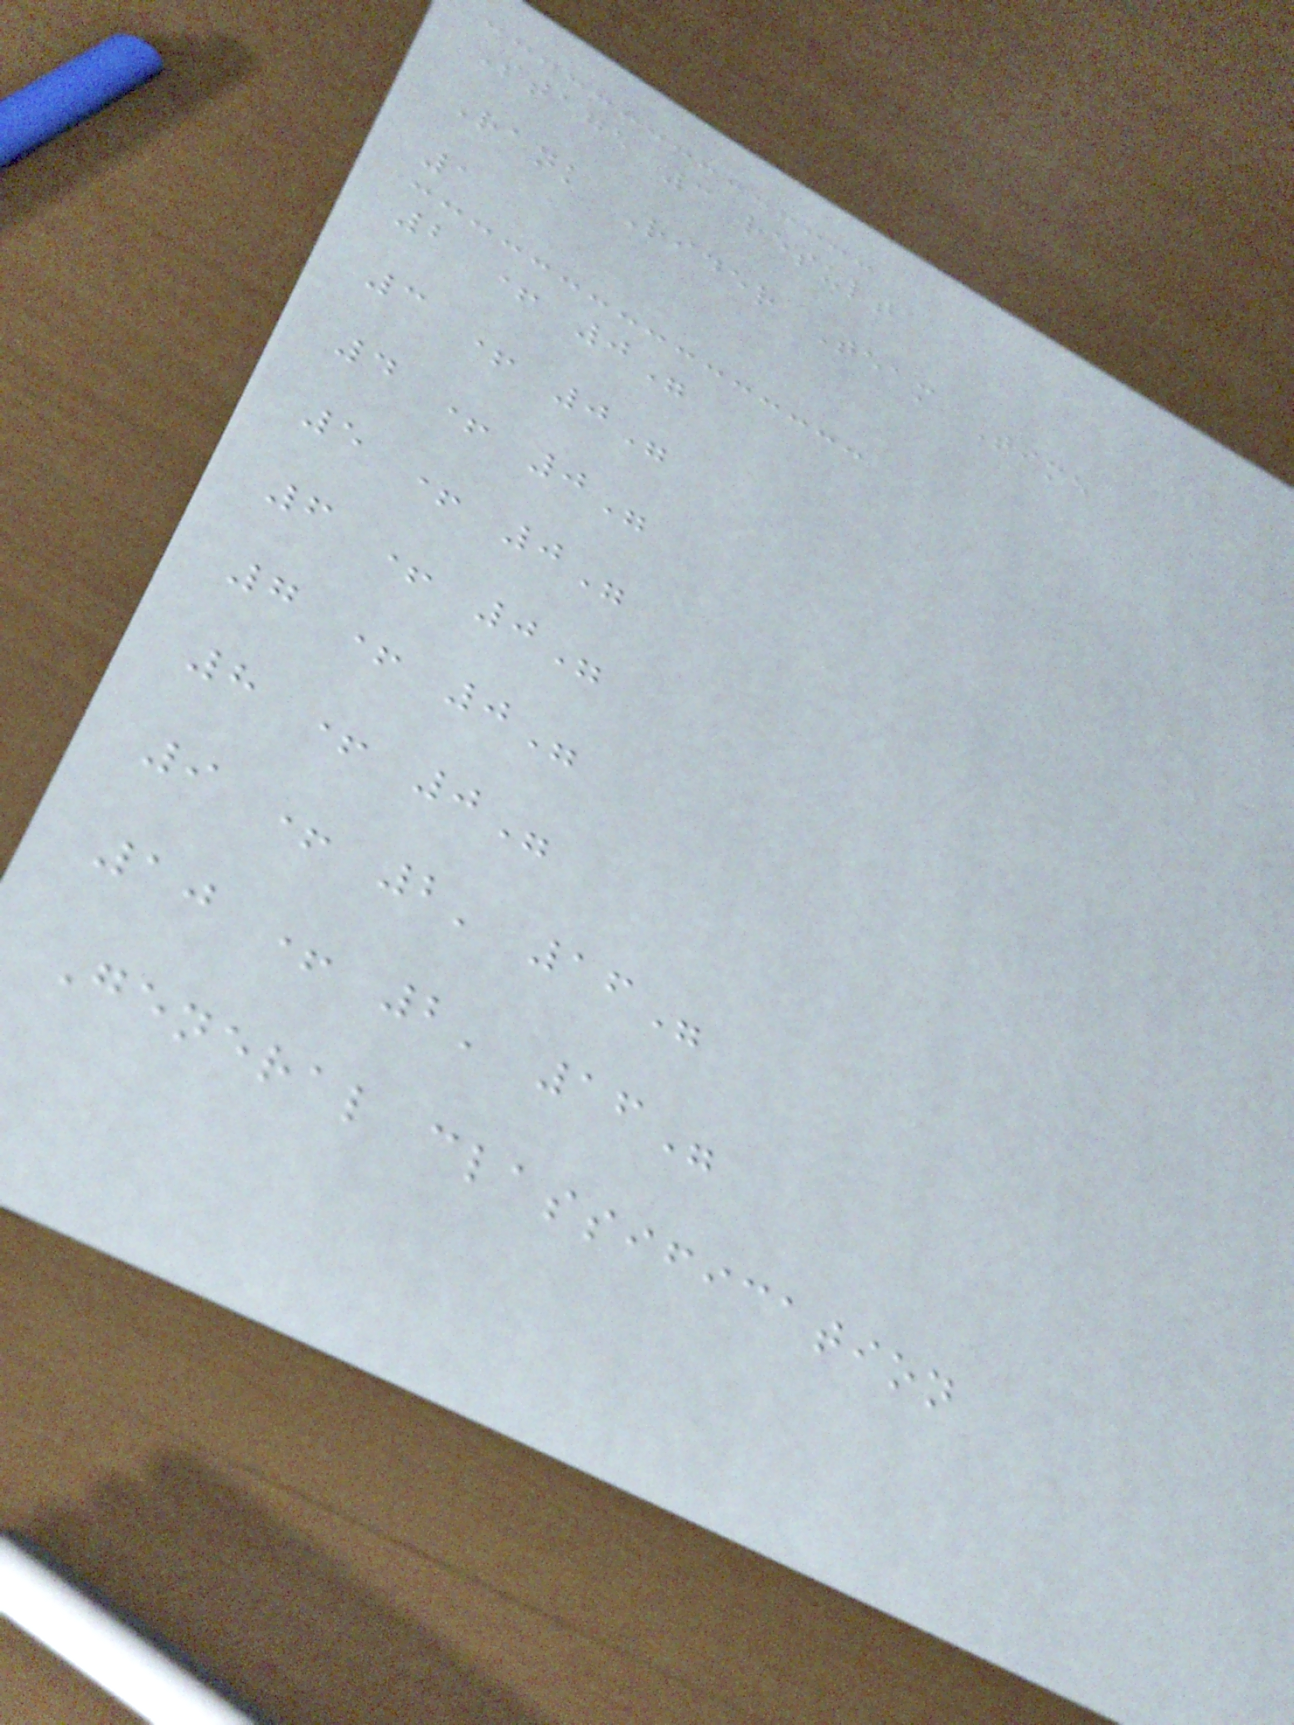Stage 3 result
Rank Rider Team Time
1
2 + 0"
3 + 0"
4 + 0"
5 + 0"
6 + 0"
7 + 0"
8 + 0"
9 + 2' 16"
10 + 2' 16"
General classification
